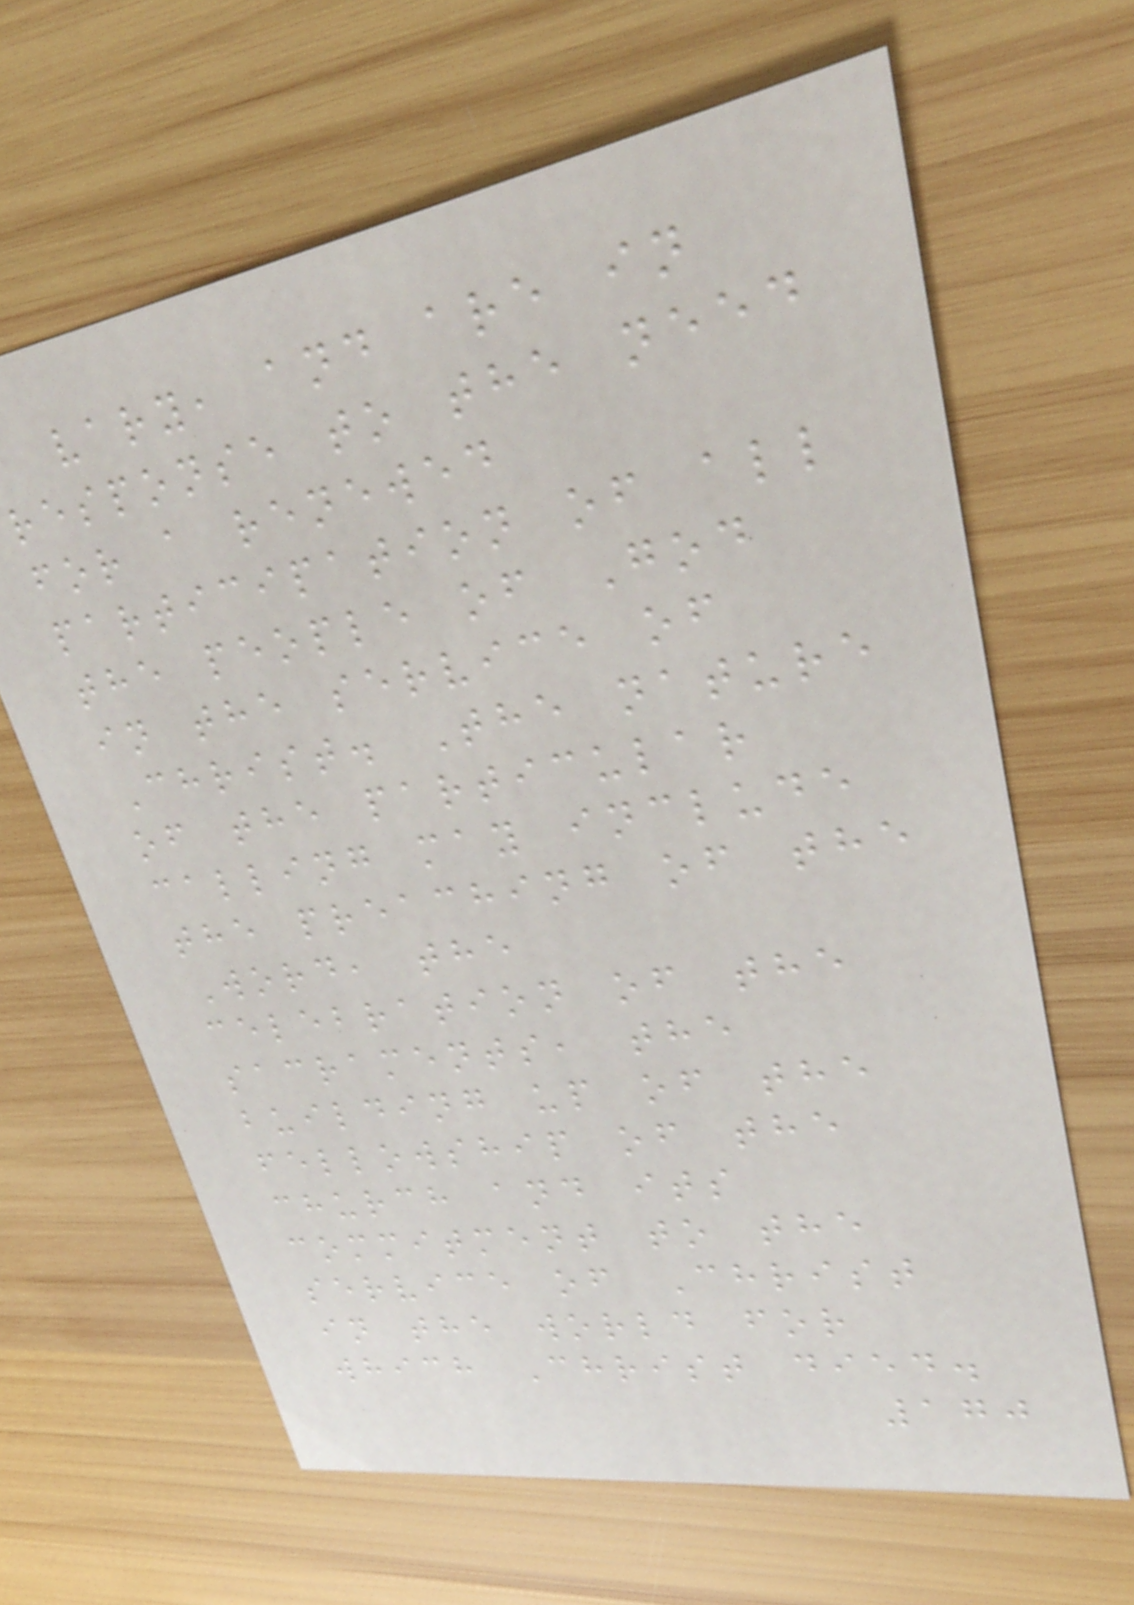vary, and are in
response to the need
for a renewed
participation of all
the people of God
in the service of
Christ. The nature
of the particular
calling may include
the preaching of the
Word, the
celebration of the
sacraments, the
building up of the
fellowship of the
church and its
commitment to the
service of Christ
in the world for
which Christ died.
170
